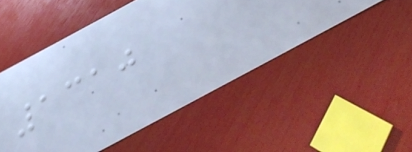1310
